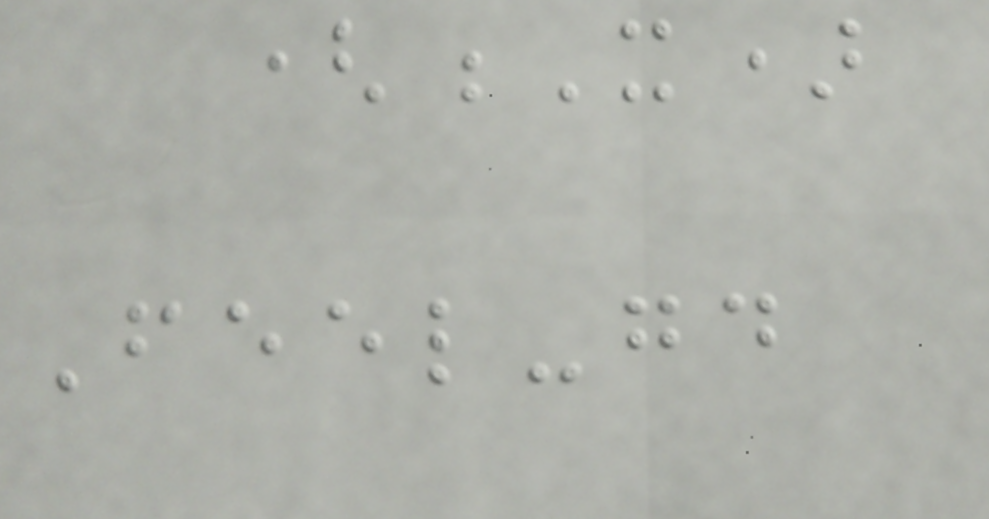(X)
Feel-good
